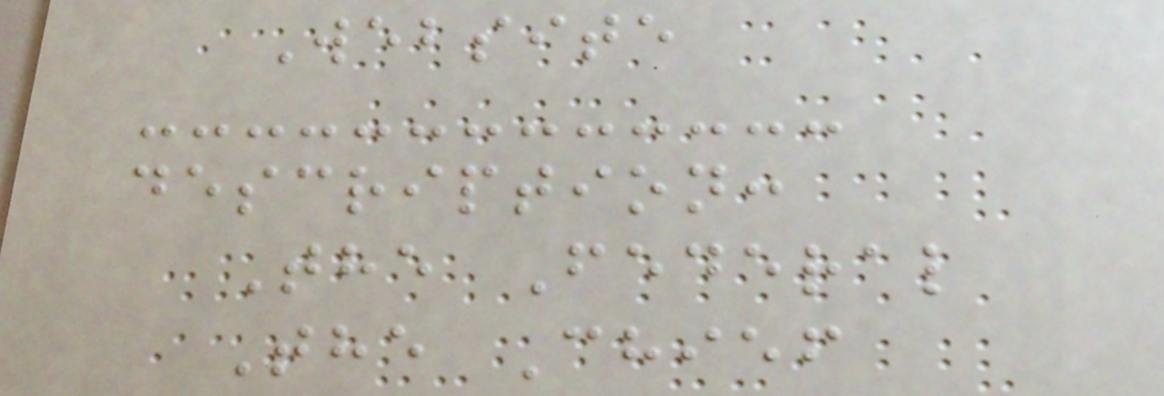Website
description:
The Federal
The Chief
